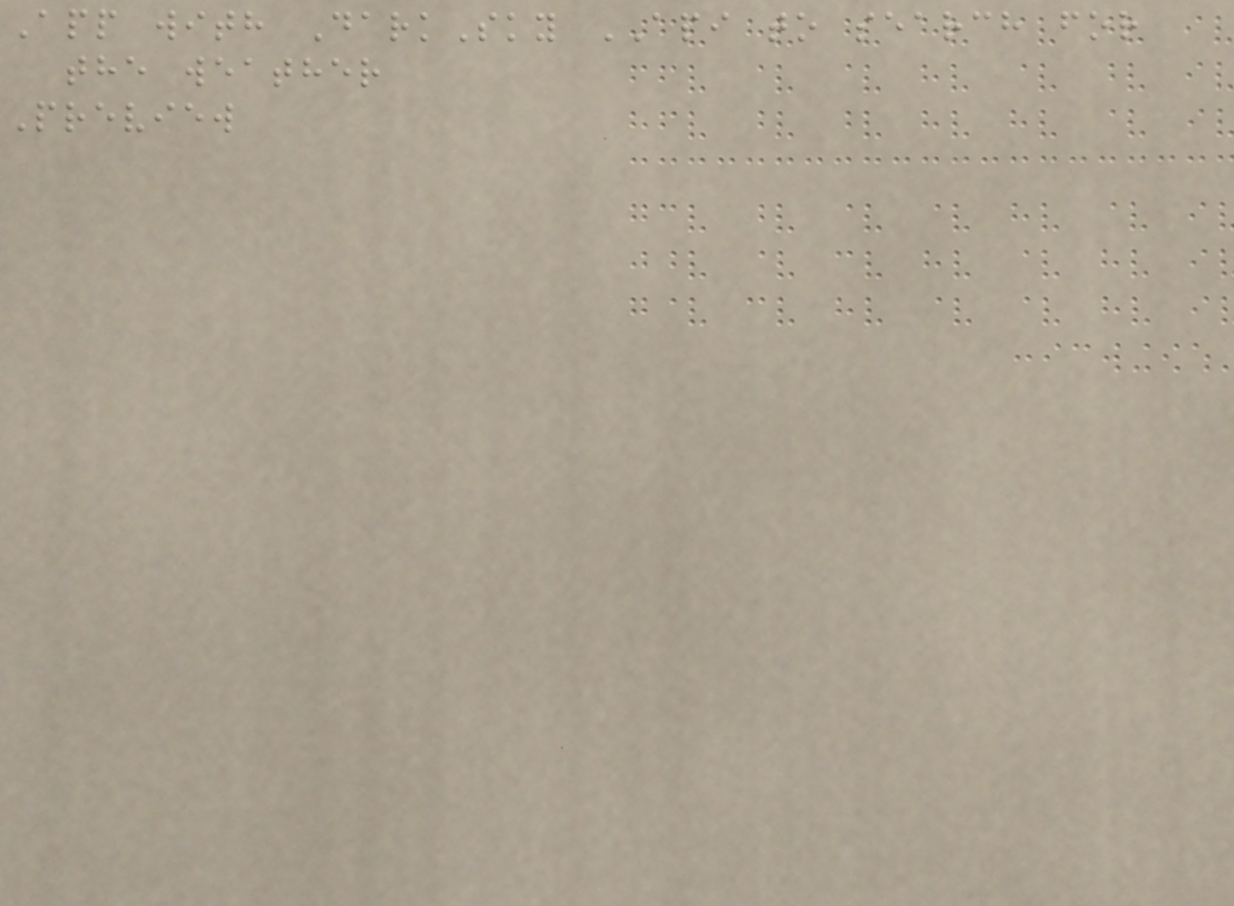App with DarkSky API to search for
the weather
Preview
